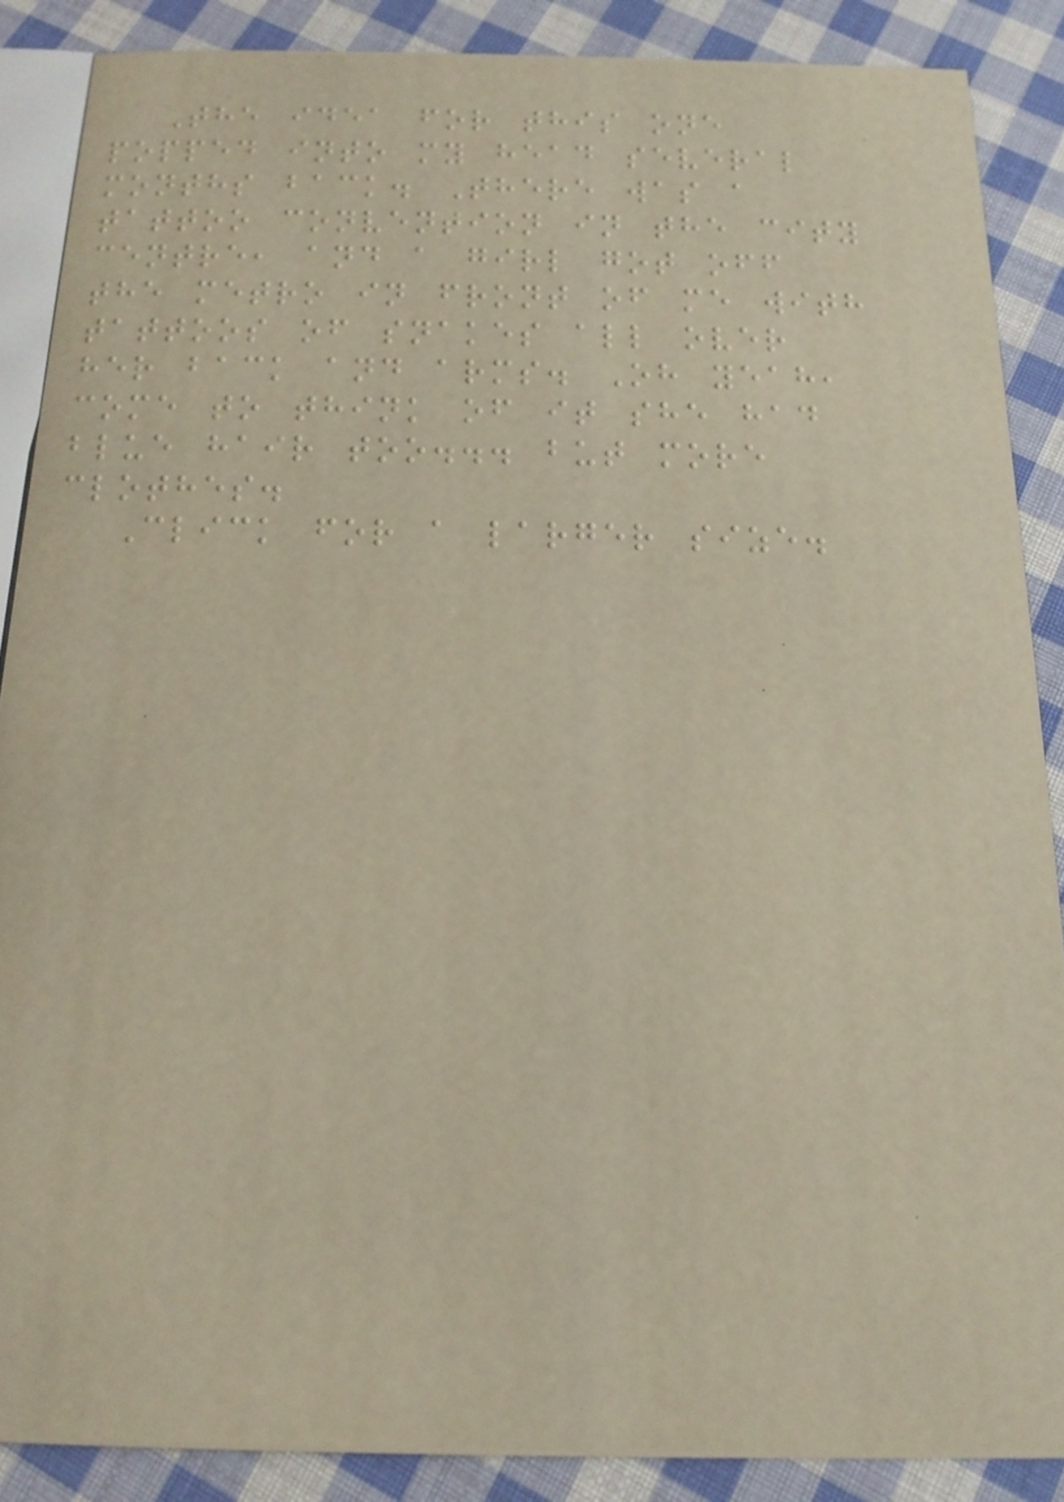The idea for this one
popped into my head several
months back. There was a
tattoo convention in the city
centre, and a girl got off
the metro in front of me with
tattoos of snakes all over
her back and arms. Oh yeah,
come to think of it she had
blue hair too... but more
clothes.
Click for a larger size.
